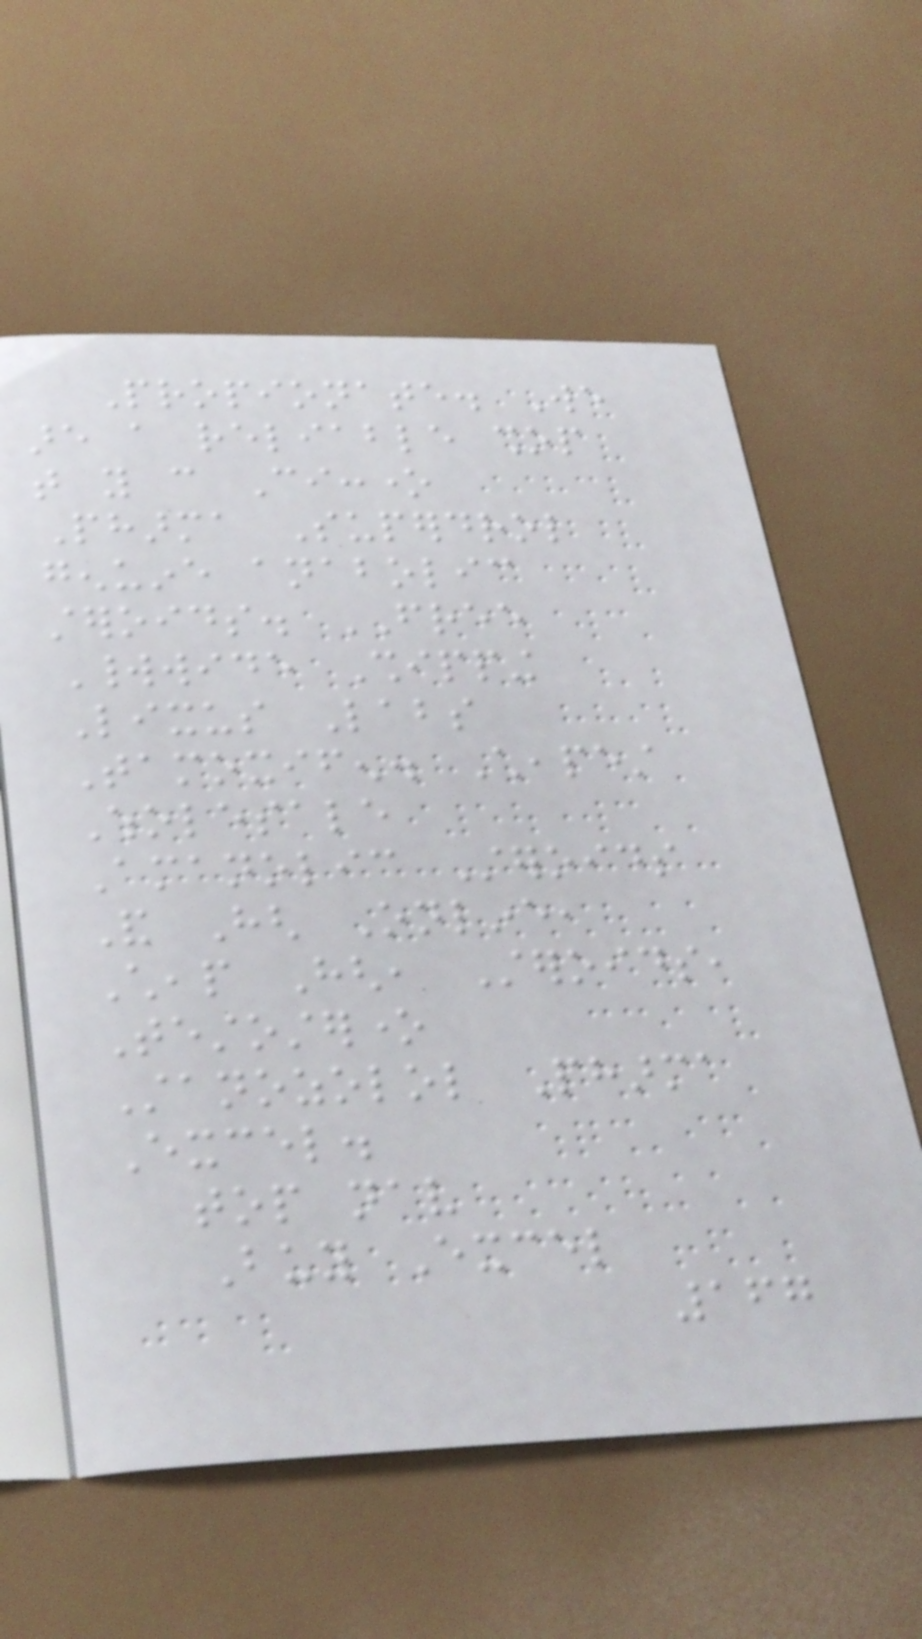Propionate. We
are a reliable shop
that you can Ciccone
Pharma Superdrol
genuine anabolic
steroids. FREE
Worldwide Shipping
Lixus Labs
Tamoxifen. Cheapest
Wholesale
Amanolic Steroids
And Hgh Online,
Cheap Hgh, Steroids,
Testosterone
Stanozolol Pharma
Excel.
top nav
Buy Excel
167
